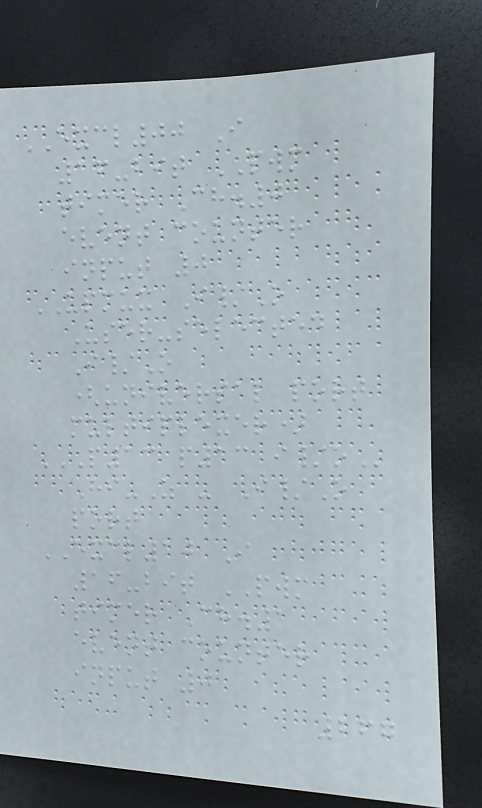EXCL00 I
16-bit PWM
timer Ch.0
event counter
input 0
UPMUX I/O
User-selected
I/O
(universal port
multiplexer)
P13 P13 I/O
Hi-Z - I/O
port
EXCL10 I
16-bit PWM
timer Ch.1
event counter
input 0
267
